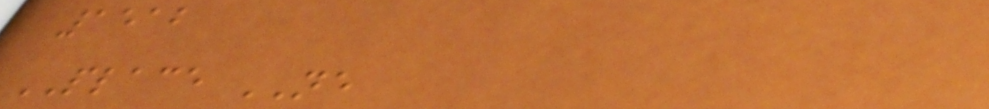1512
PLACE NE
